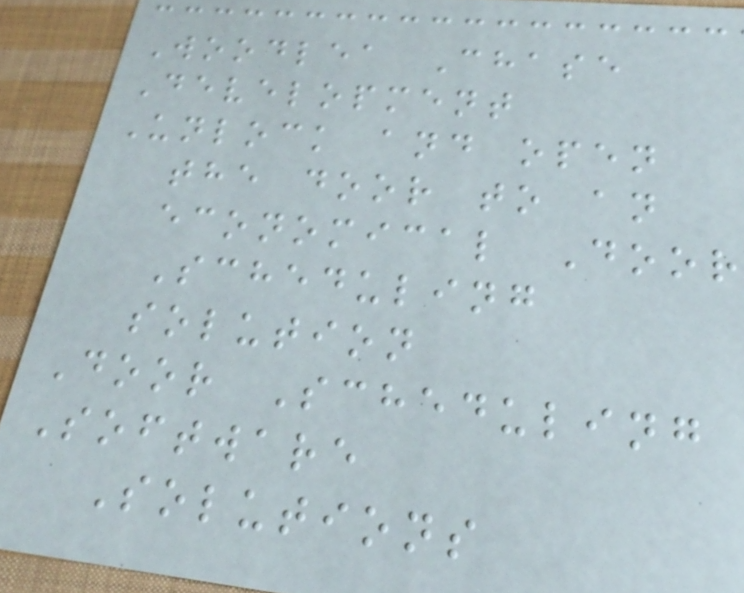Woodlea Chase
Development
Unlock and open
the door to an
economical Door
Scheduling
solution
Door Scheduling
Software
Solutions
